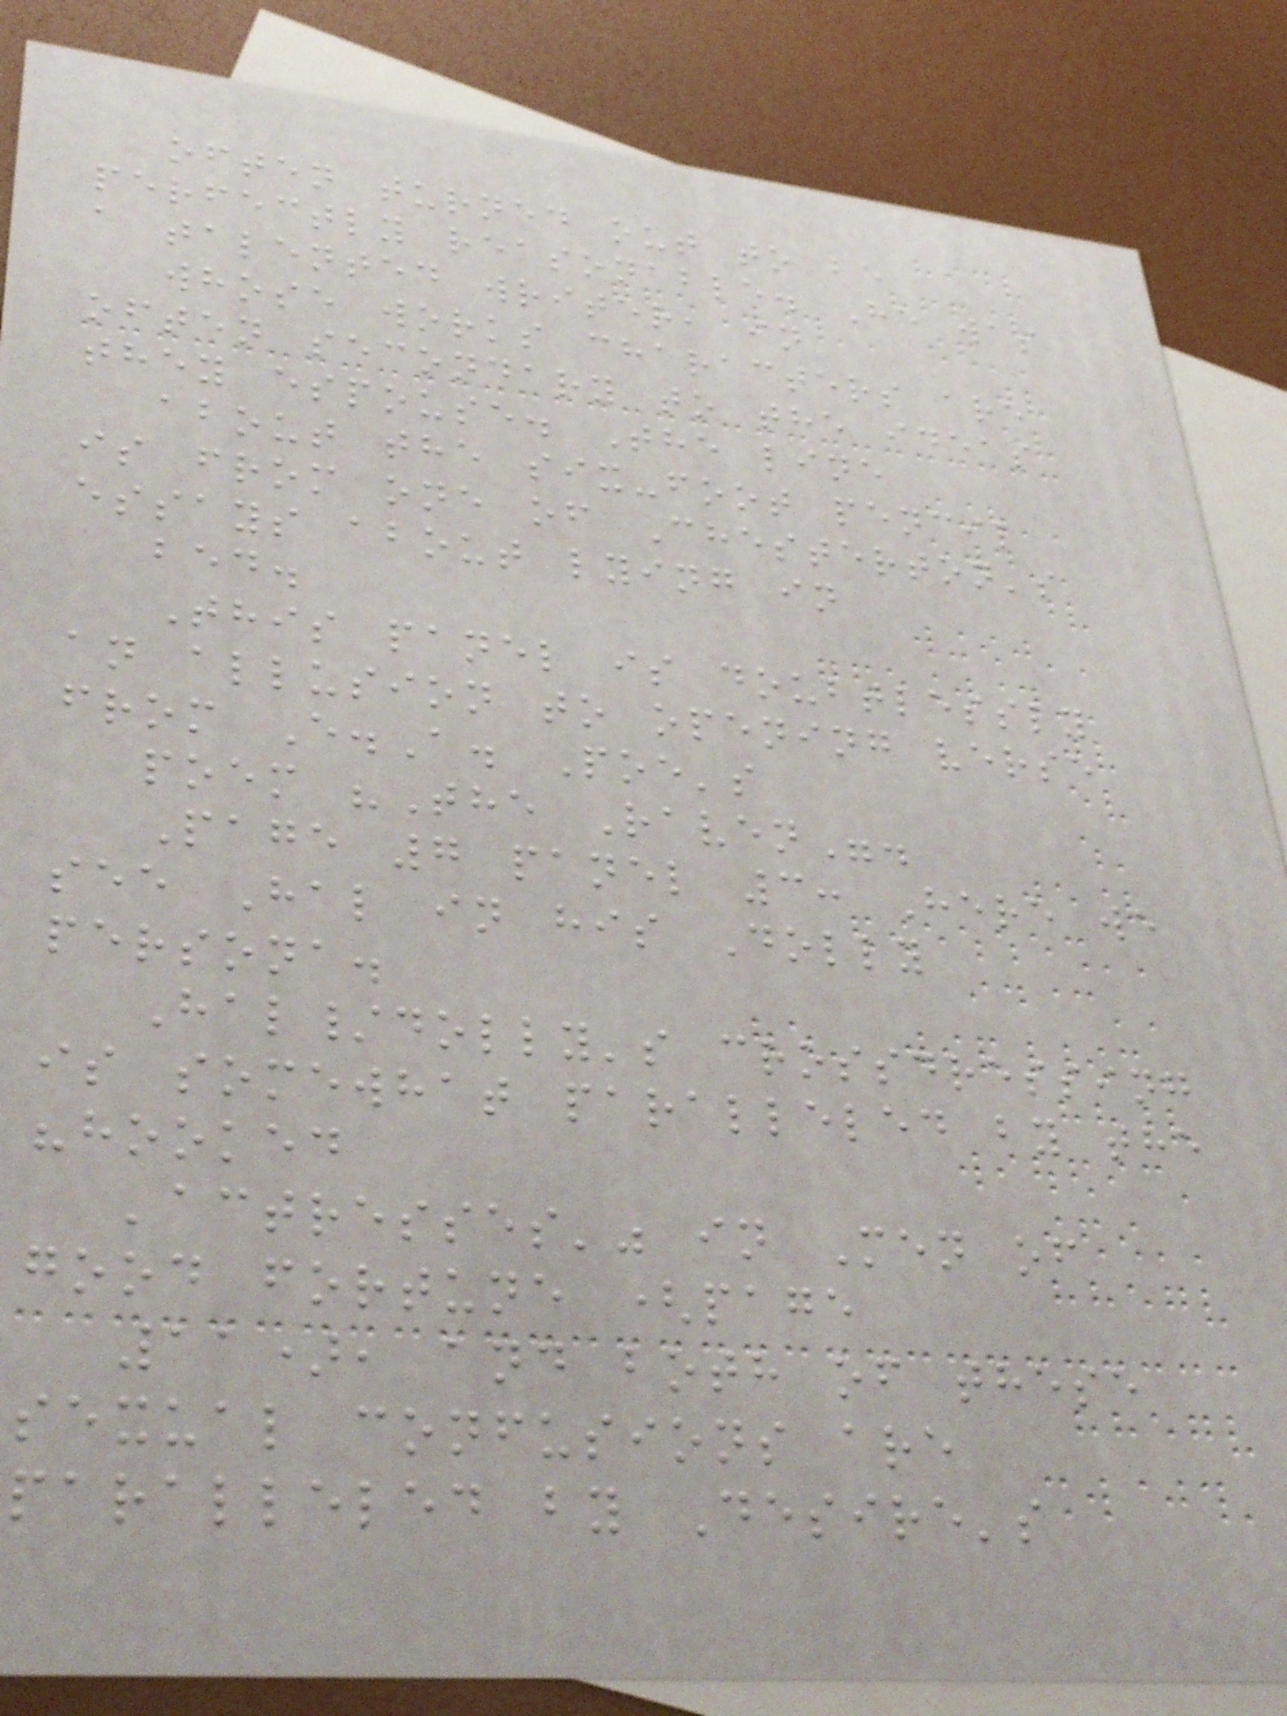often turned out to be
perfectly reasonable. He was
a talented writer, in
whose works characters are
often secondary to the ideas
they espouse. The line
about the six-foot pencil
is from one of Chesterton's
essays about lying in
bed.
This panel is doubtlessly
an allusion to opening verse
from E.A. Poe's
poem "The Raven".
Page 7 panel 3: Here we
see Hal in his Dolly
persona.
Hal/dolly's crossdressing
is somewhat paralleled by the
"hooked
'actresses'" in Men of
good fortune (page
11), and both of these
sexual confusions are
paralleled by Desire's
